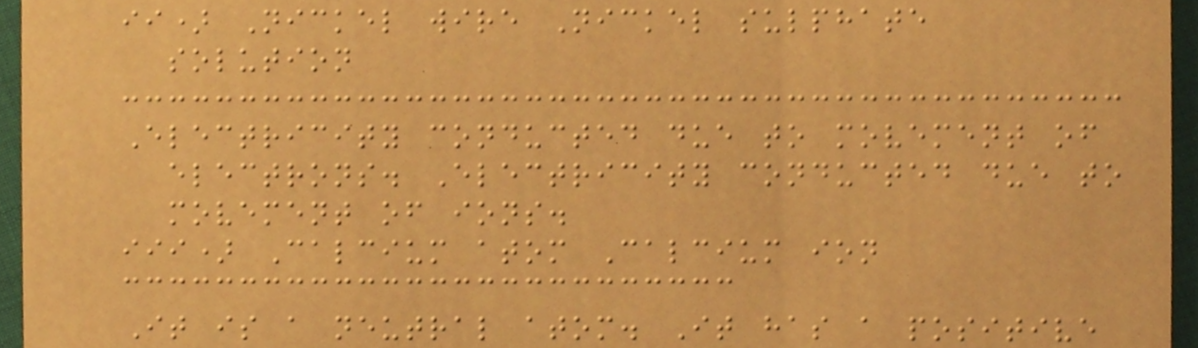ii) Nickel wire Nickel sulphate
solution
Electricity conducted due to movement of
electrons. Electricity conducted due to
movement of ions.
iii) Calcium atom Calcium ion
It is a neutral atom. It has a positive
